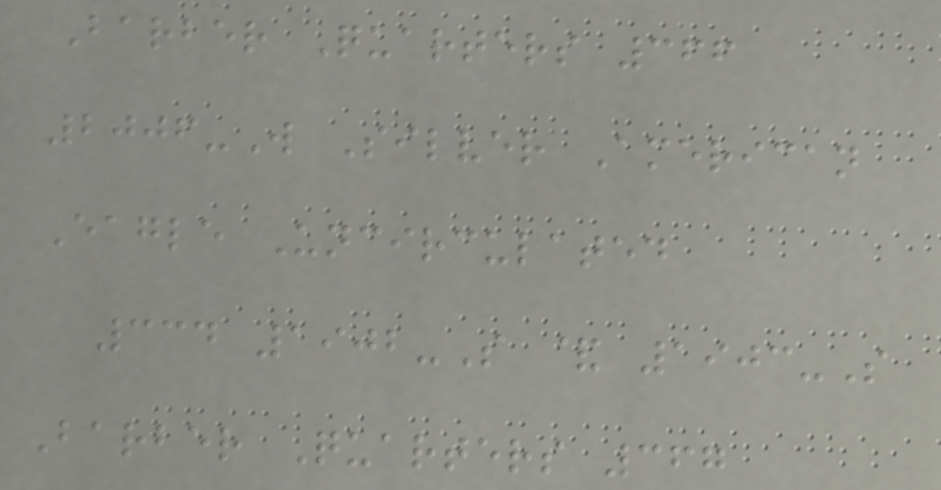Barber Quarters 366
2006-W Silver American
Eagle Uncirculated
334 1902-S & 1903-S
Barber Quarters 367
